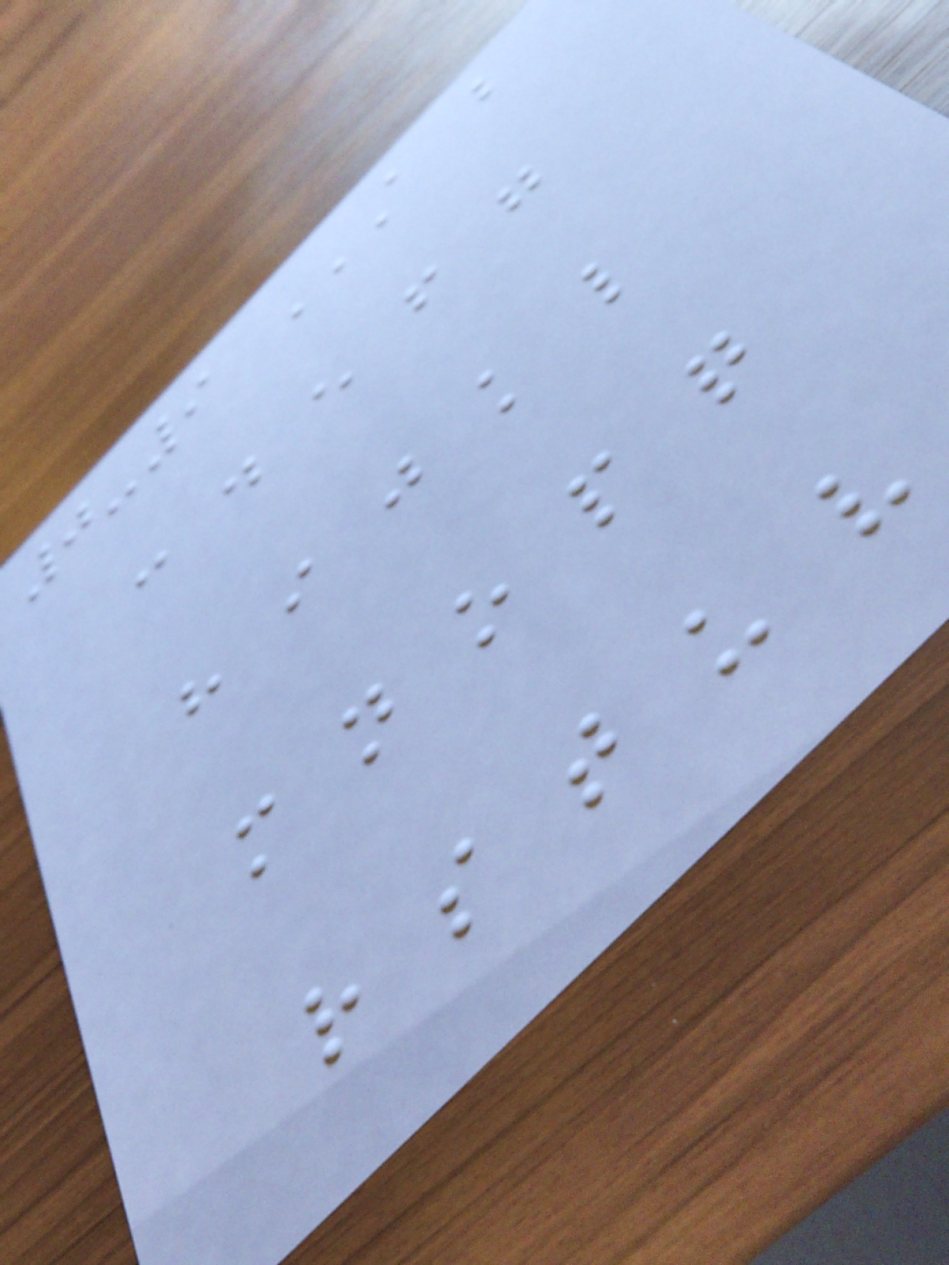0-9 A B
C D E F G
H I J K L
M N O P Q
R S T U V
